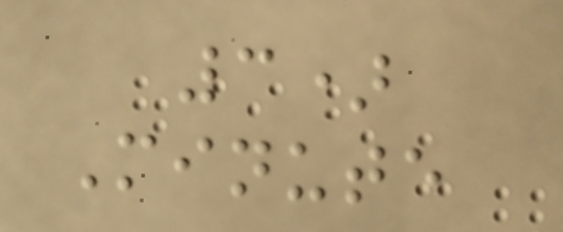3)
Minute
